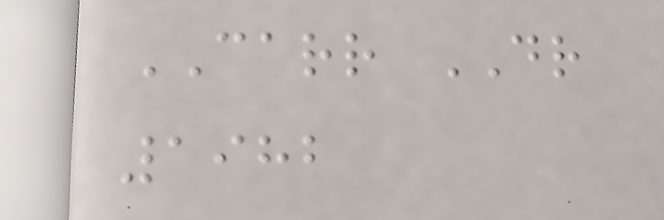CARR DR
1982
